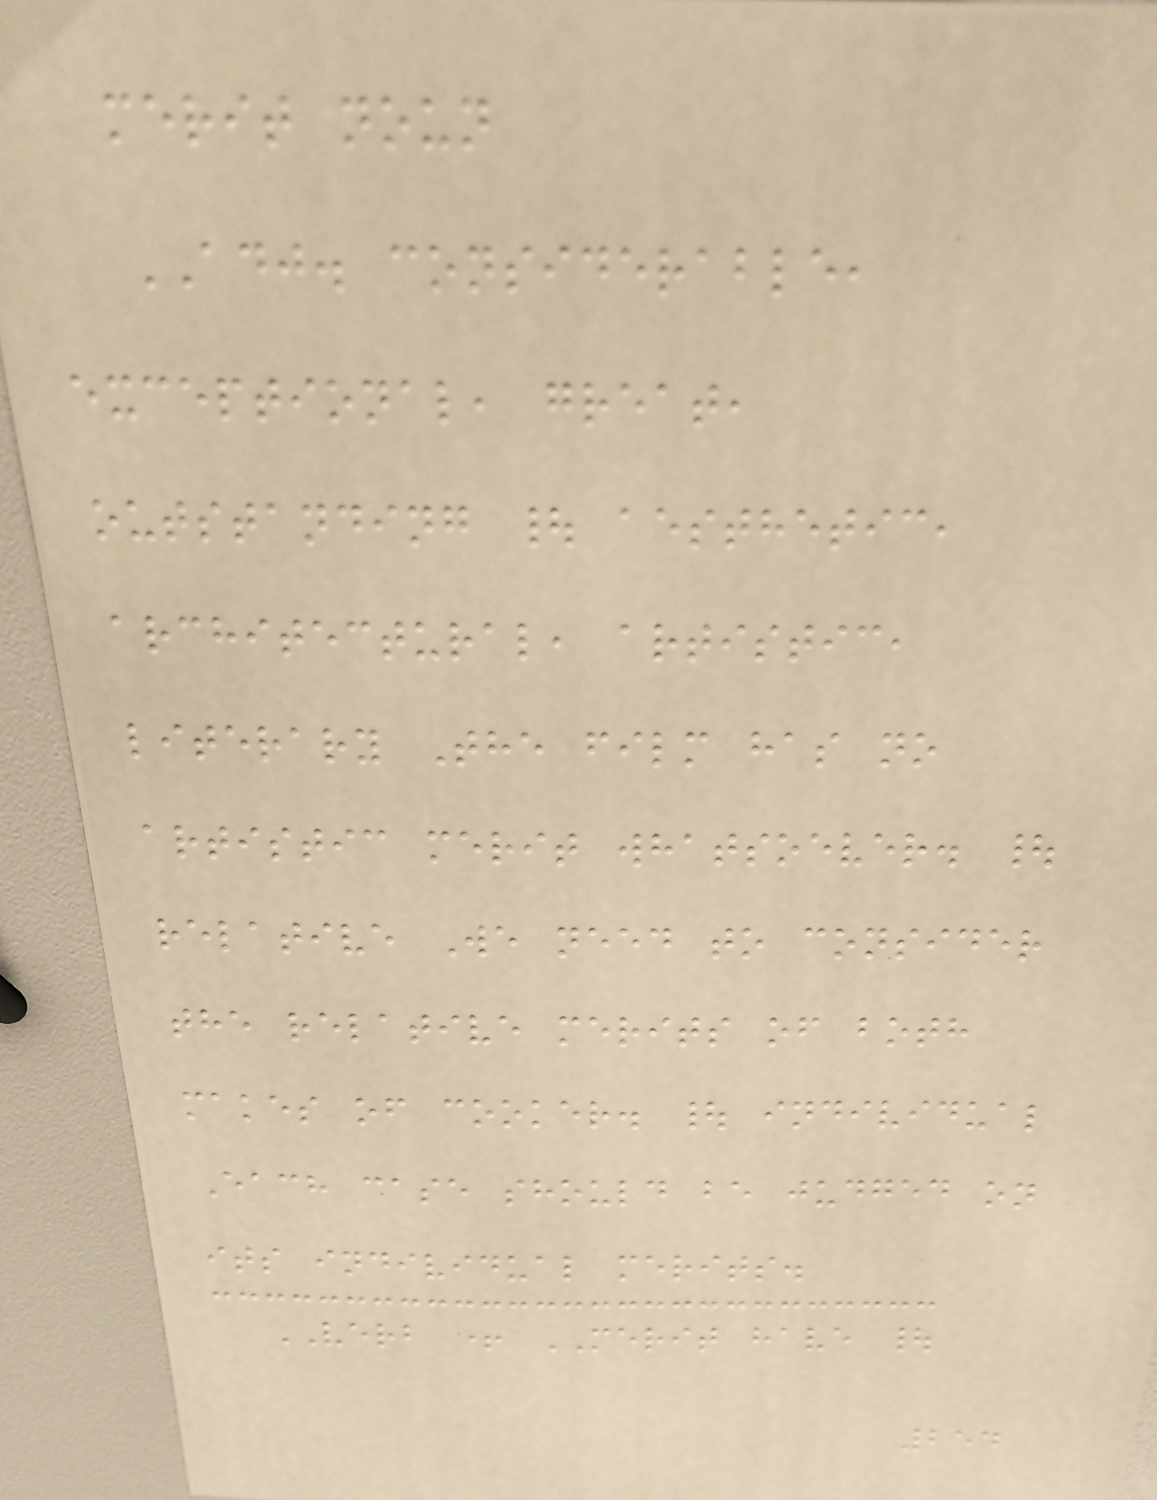merit noun
ADJ. considerable,
exceptional, great,
outstanding | aesthetic,
architectural, artistic,
literary The film has no
artistic merit whatsoever. |
relative We need to consider
the relative merits of both
makes of cooker. | individual
Each case should be judged on
its individual merits.
VERB + MERIT have |
254
